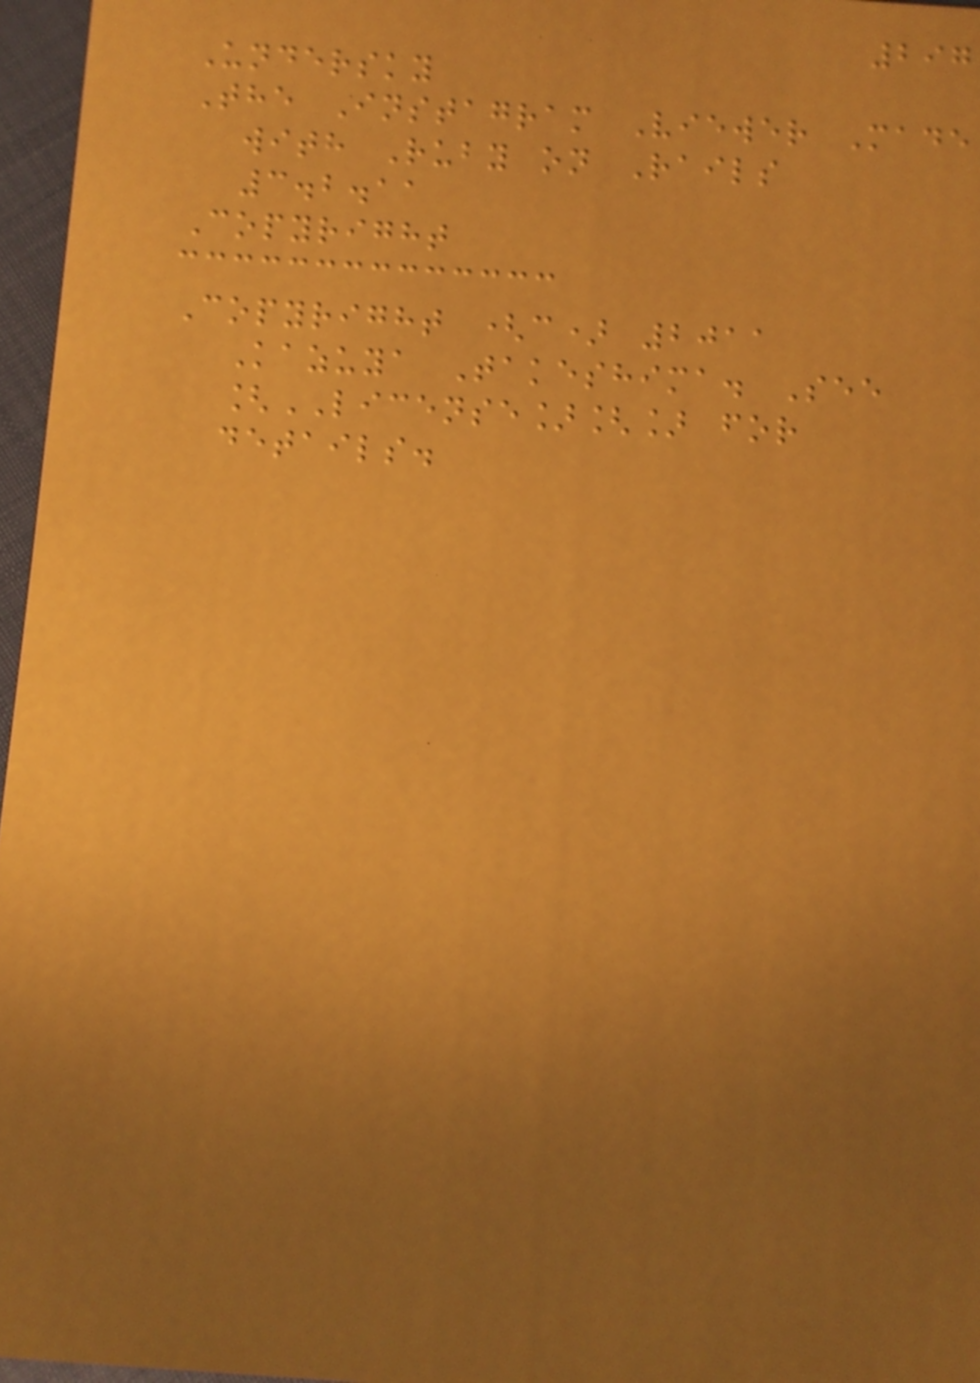297
Undersky
The Instagram Viewer Made
with Ruby on Rails
3.2.11
Copyright
Copyright (c) 2011
Kazuya Takeshima. See
[LICENSE][] for
details.
